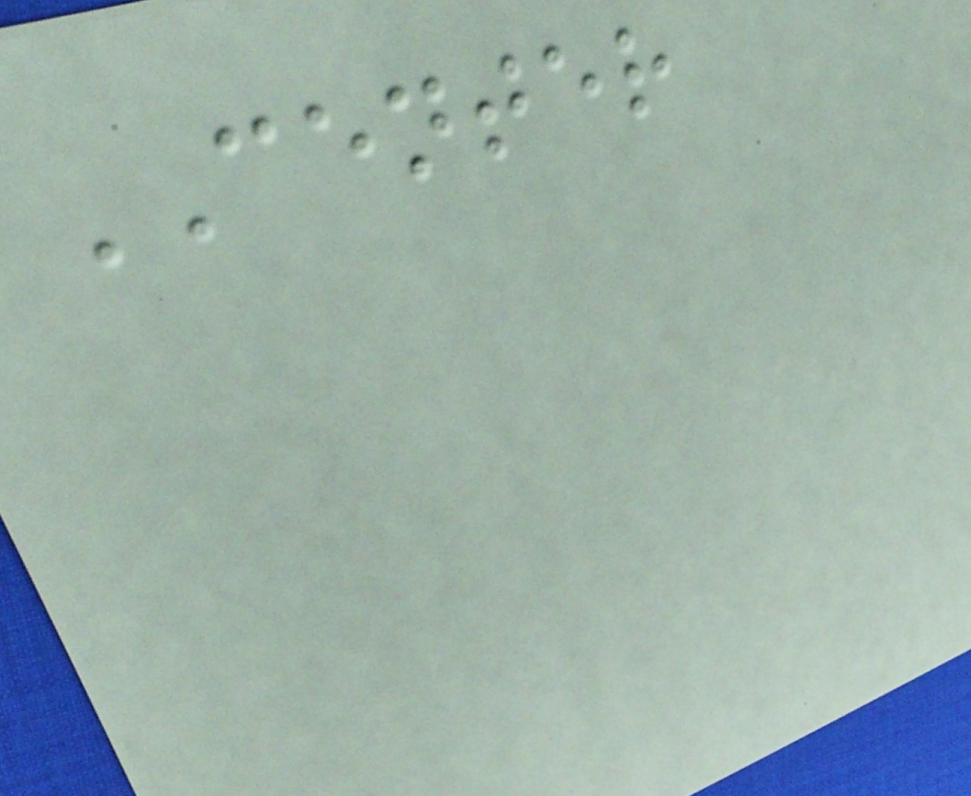CENTER
